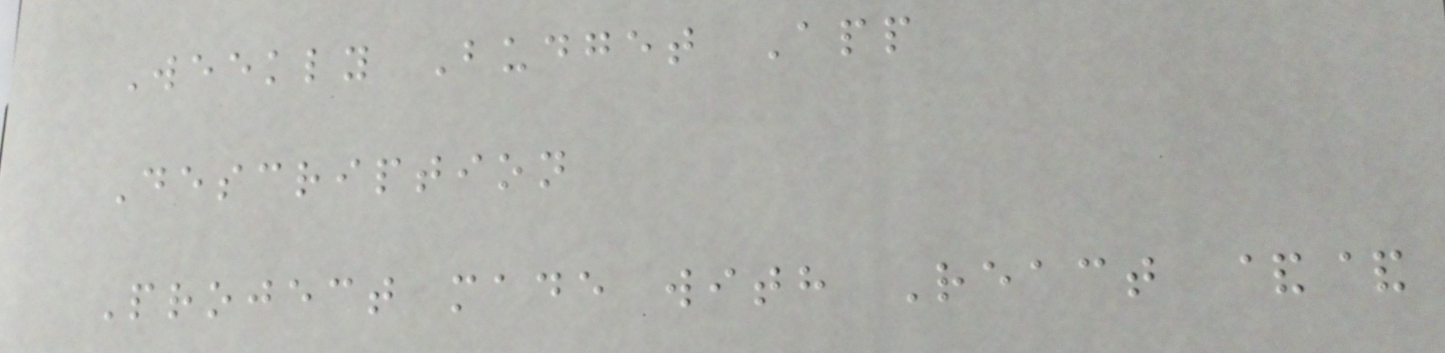Weekly Budget App
Description
Project made with React &&
